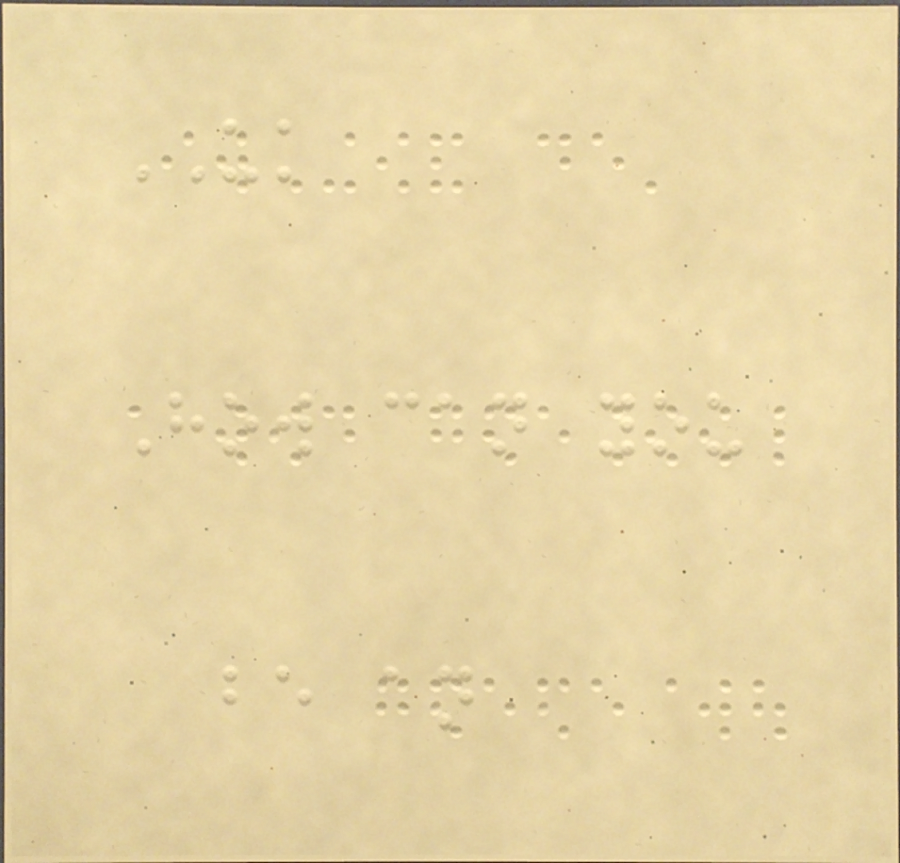UK
How can you
be an
